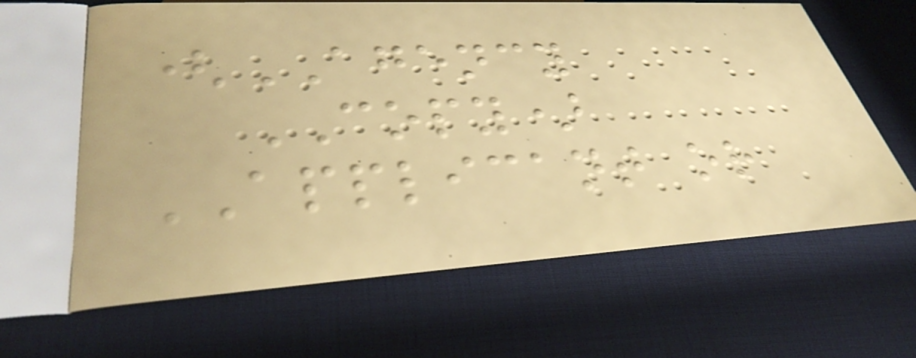(AGENCY
COPY)
APPLICANT or
